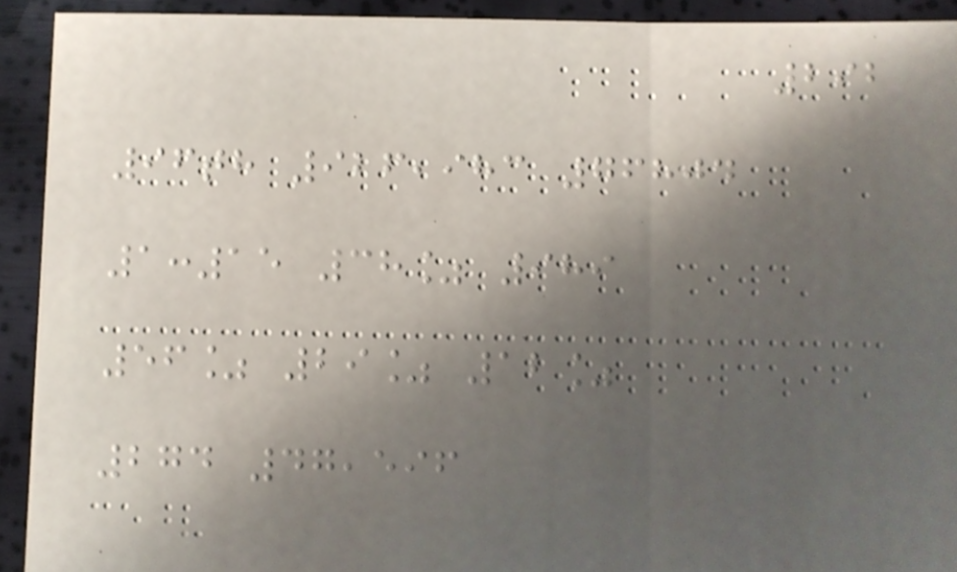292
96th 926,983 76804
1:15 38% 989
56% 29% 12%
274 47,596
